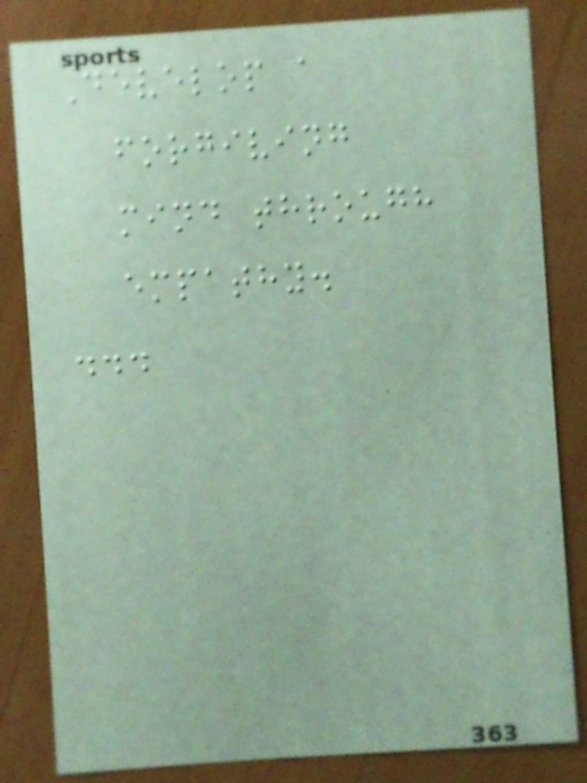Develop a
forgiving
mind through
empathy.
...
